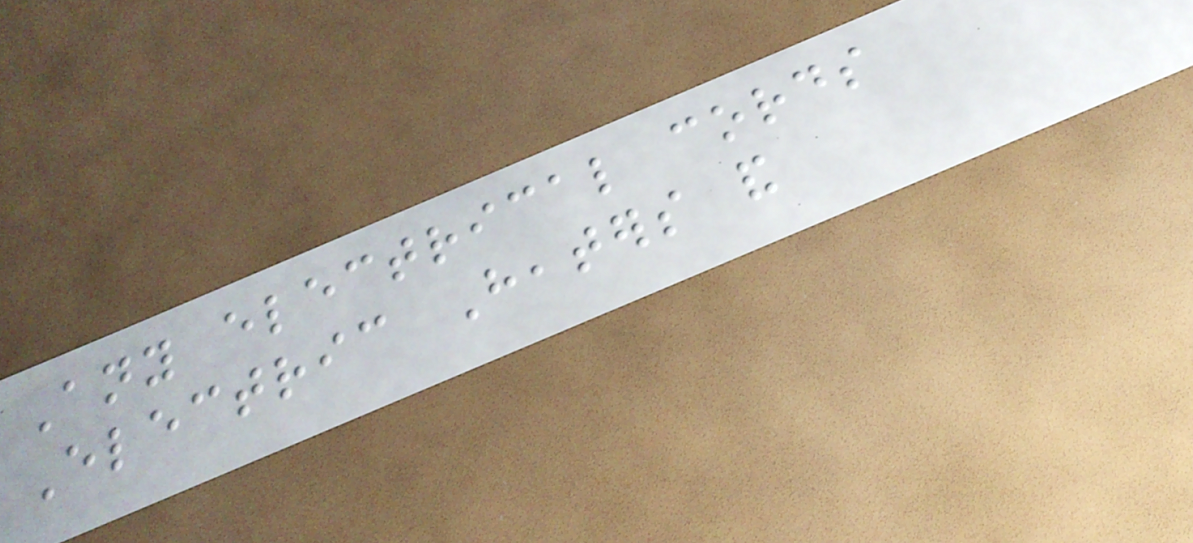Any electrical cords
Electric Heaters and
